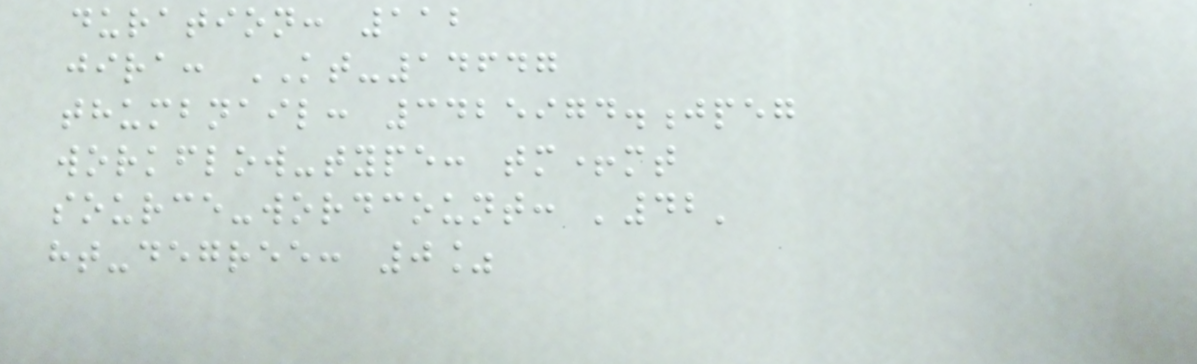duration: 112
jira: KT-14647
thumbnail: 3425974.jpeg
workflow-type: tm+mt
source-wordcount: '42'
ht-degree: 0%
